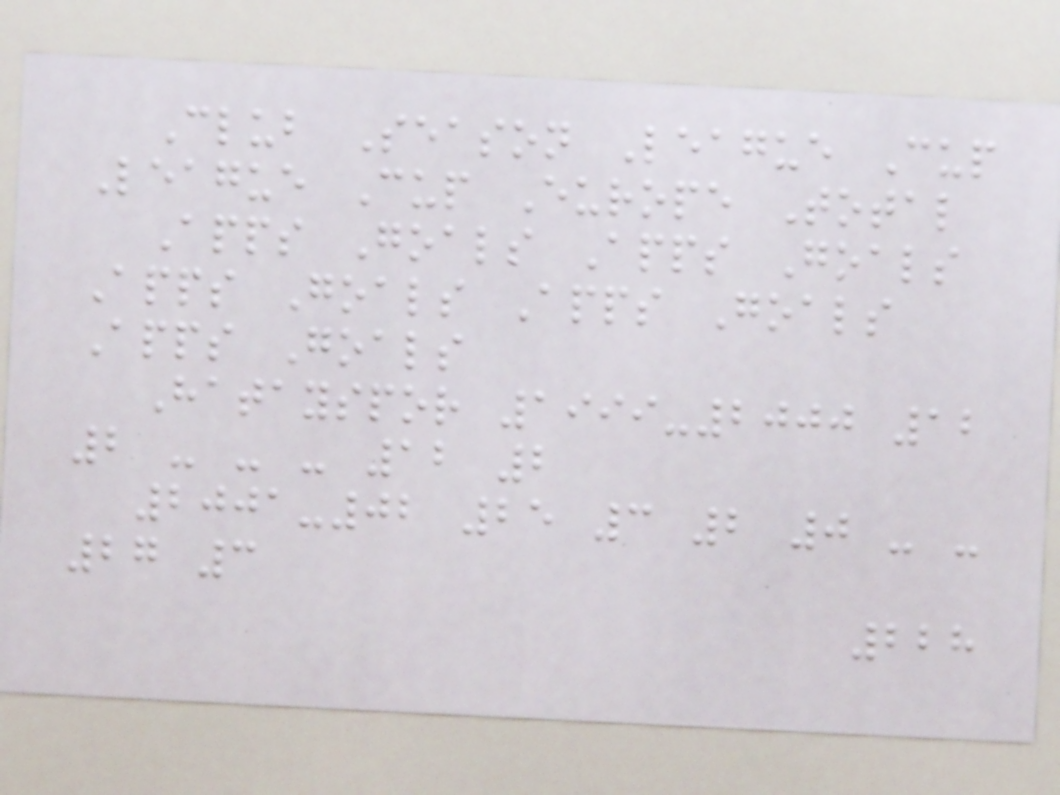Club Season League Cup
League Cup Europe Total
Apps Goals Apps Goals
Apps Goals Apps Goals
Apps Goals
Hatayspor 1999-2000 12
2 - - - 12 2
2001-02 25 3 2 0 - -
27 3
228
